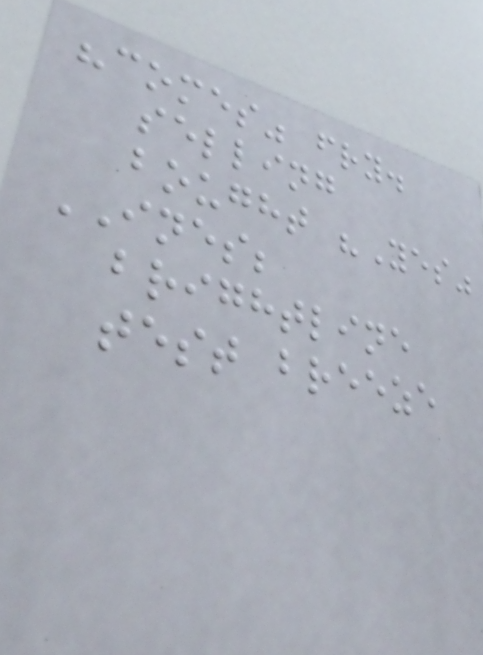"comes" fry.
selling
bought "Yes"
INES;
brightline
test breeze
